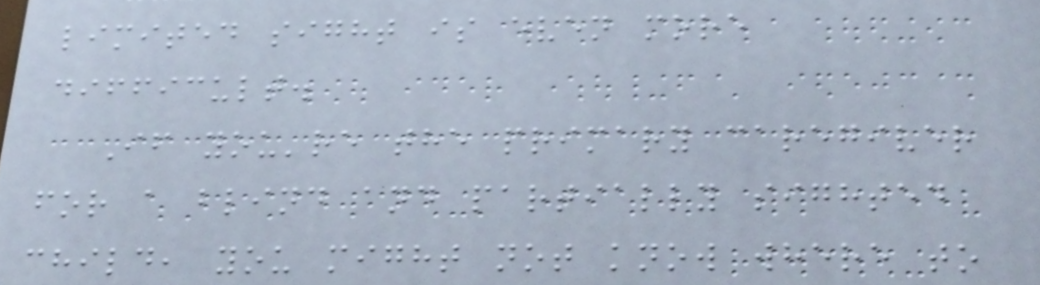limited sight is even more
difficult.
If you're the primary caregiver
for a blind and partially sighted
child, you might not know where to
